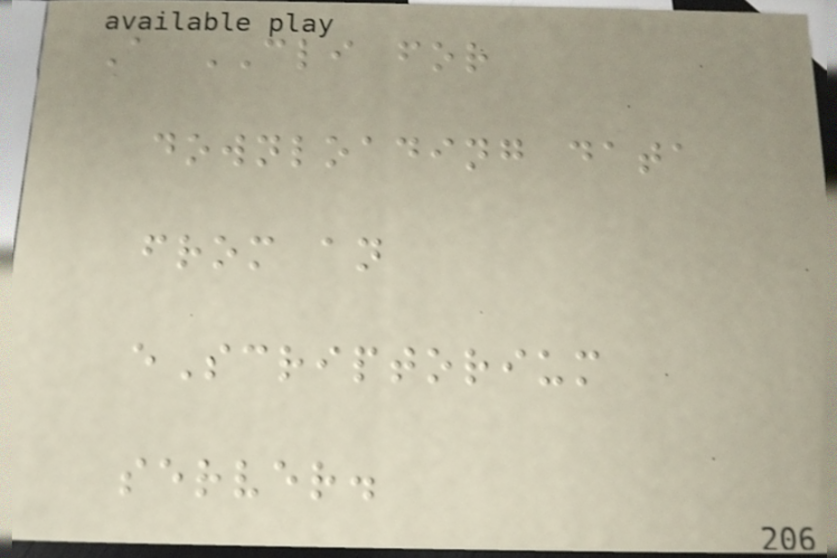A CLI for
downloading data
from an
eScriptorium
server.
